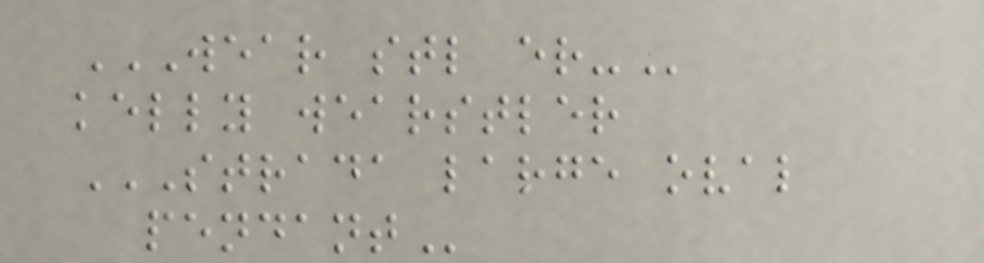WEAR STL ER-
kelly wearstler
STRADA LARGE OVAL
PENDANT
